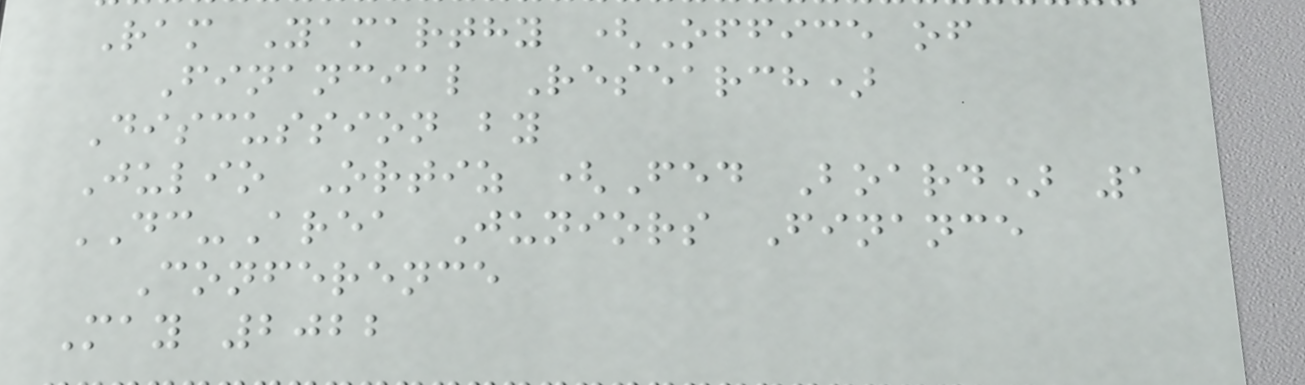Ram Yamarthy (Office of
Financial Research)
Discussion by
Julio Ortiz (Fed Board) 1
DC-Area Juniors Finance
Conference
May 2022
